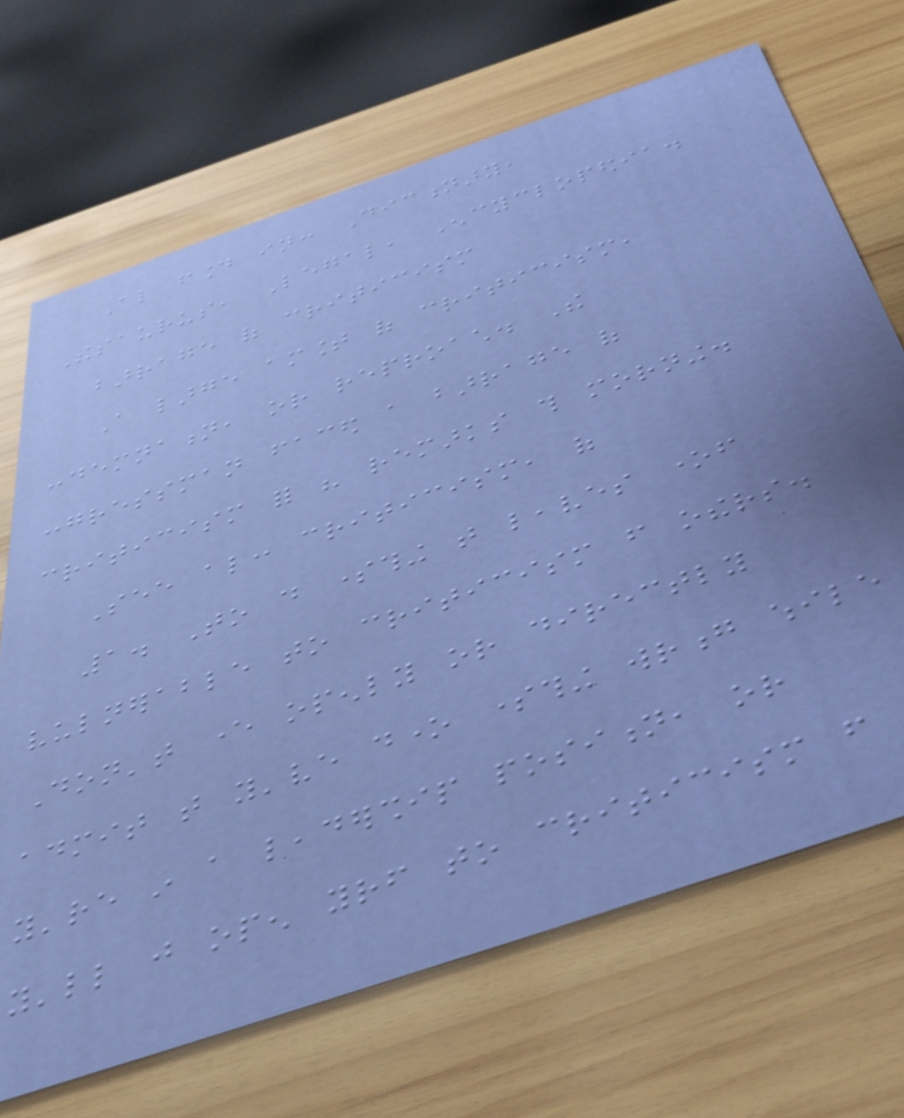Also found in: Dictionary,
Thesaurus, Legal, Encyclopedia.
barrage of criticism
A large amount of criticism,
condemnation, or reproach. The
congressman faced a barrage of
criticism for his remarks this morning.
See also: criticism, of
1. To do something that leaves oneself
vulnerable to criticism from others.
Don't ever openly or directly
admit that you've done something wrong while
you're in a leadership position, or
you'll just open yourself to criticism from
